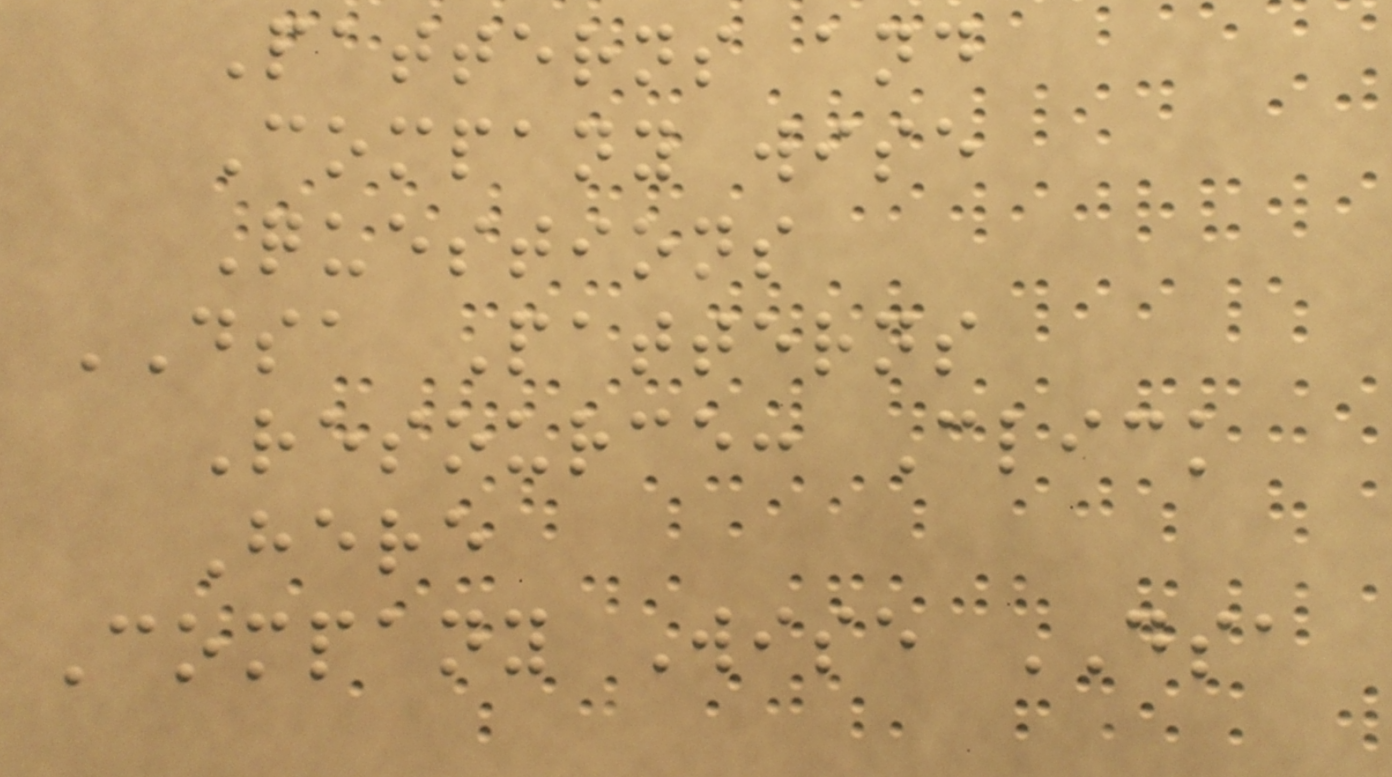Patterns and
Company wise
Questions
DSA Patterns
Resource: Click
Here
Company Wise DSA
